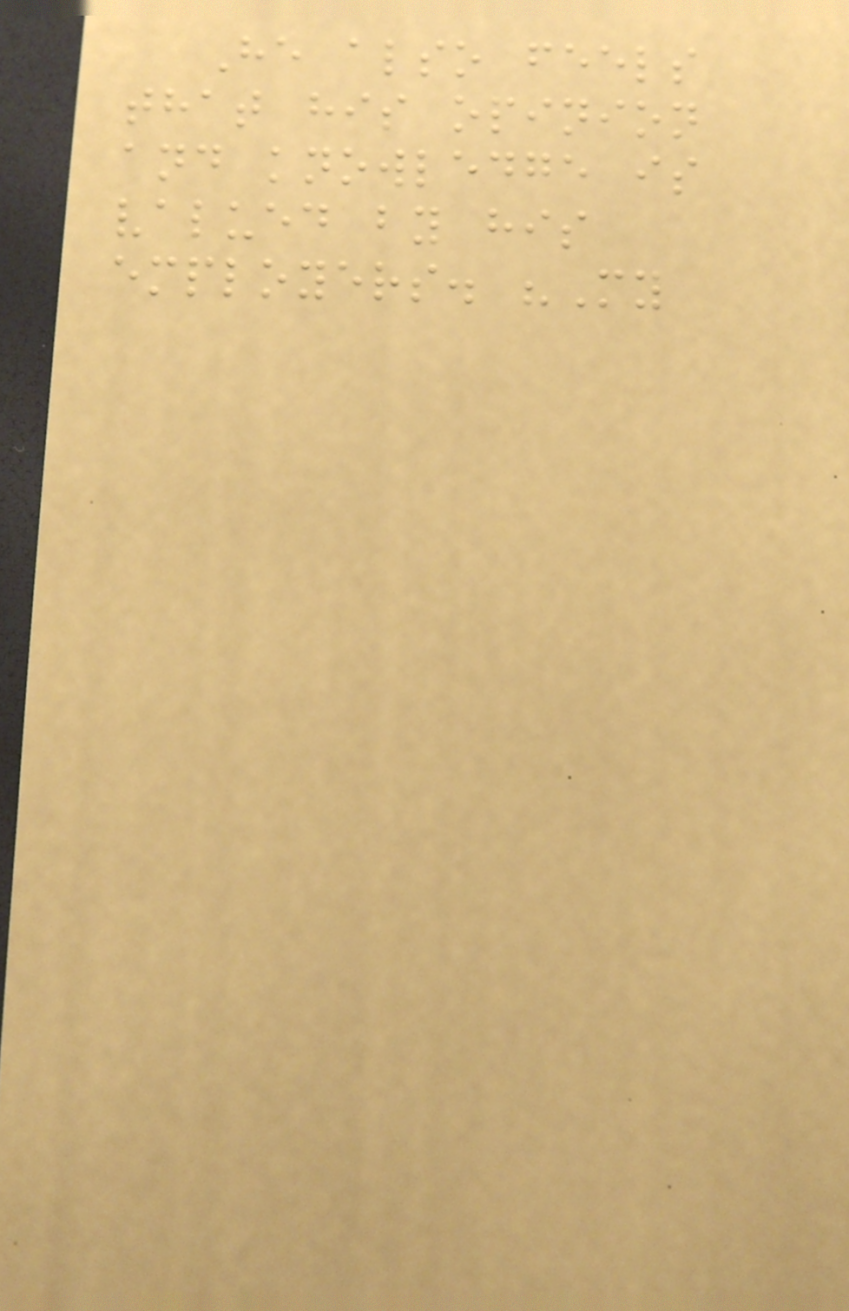He also feels
that his opinion
and knowledge is
valued by his
employers. "My
